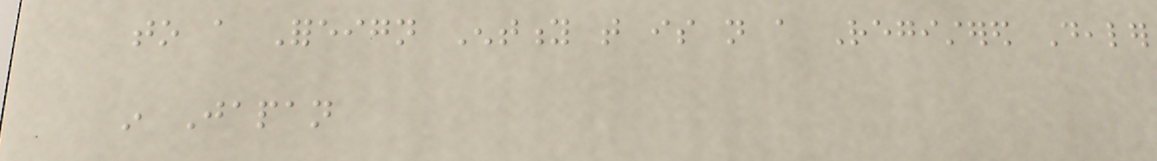to a Foreign Entity that is not a Registered Dealer
in Japan
